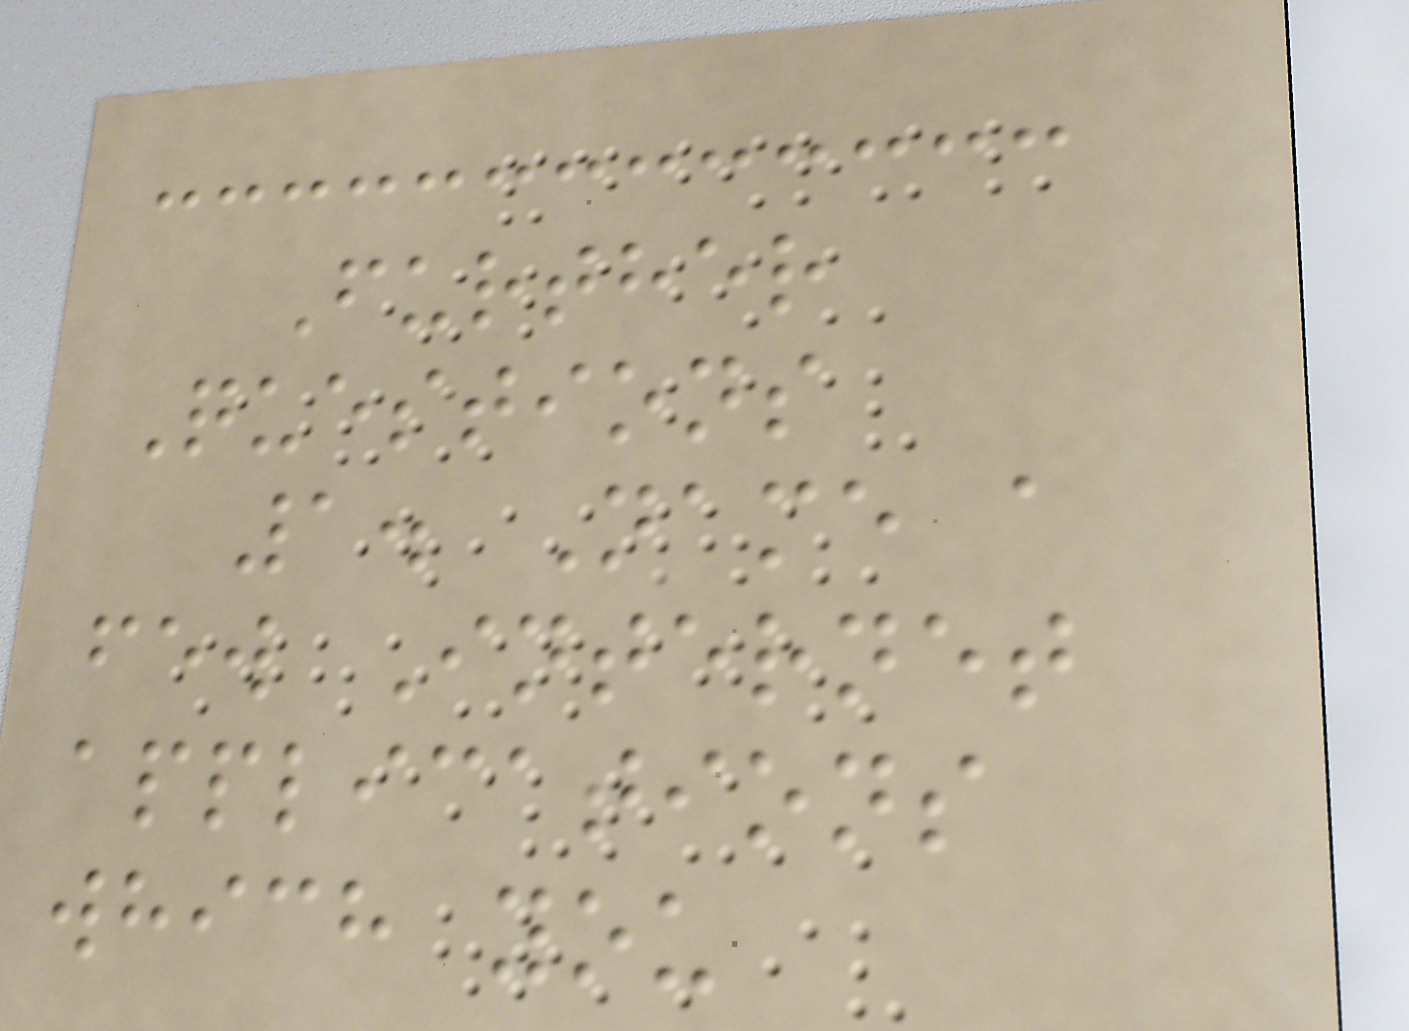Further
Questions
1. Name a
few Internet
applications
which you
